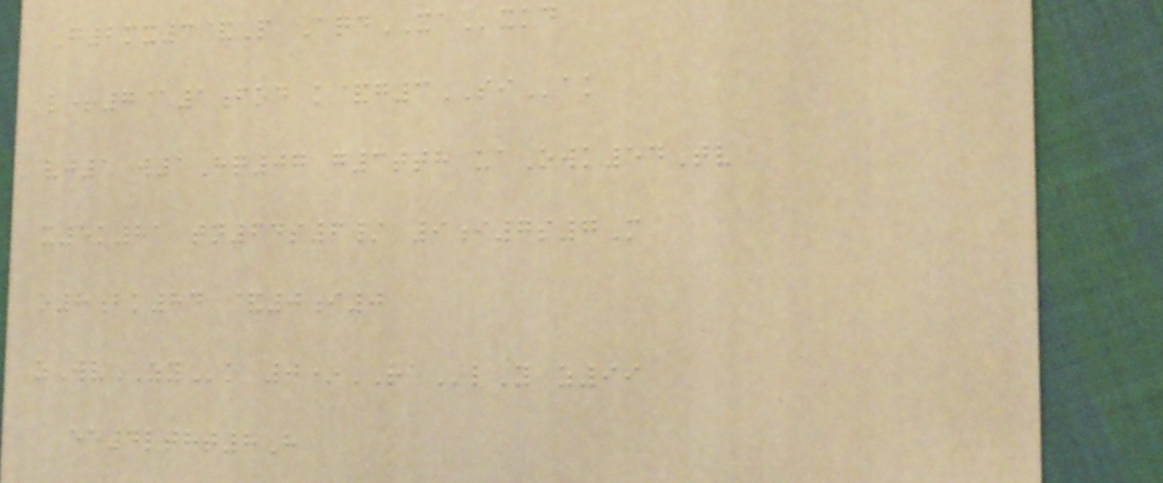G2mx3&P AqdXAxkd
l+7@1fod k&g3SIak
vj1 w1Hq07 g3tth uaOwk54Tv
x5k81 tn64s6/ 9i7s7M
o8bk84 &0i0
zWvZYk 0*RAlY z99
ee4ltht8H
